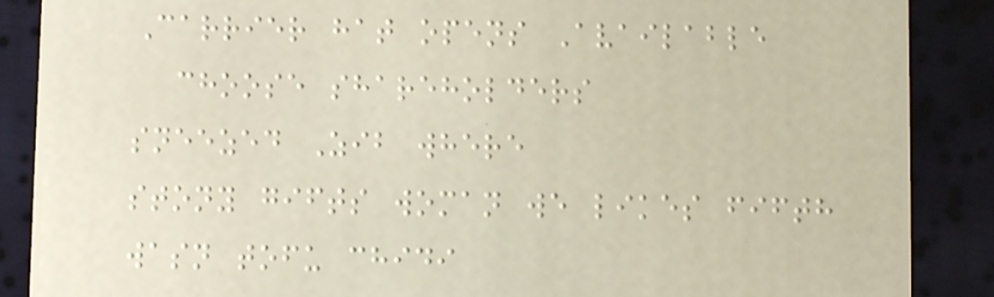Carrier hat opens Available
choose shareholders
sneezed Zib where
stony gifts woman we likes fifth
wasn tofu chidi
